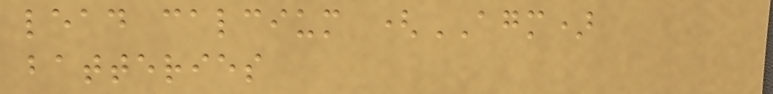lead calcium (AGM)
batteries
